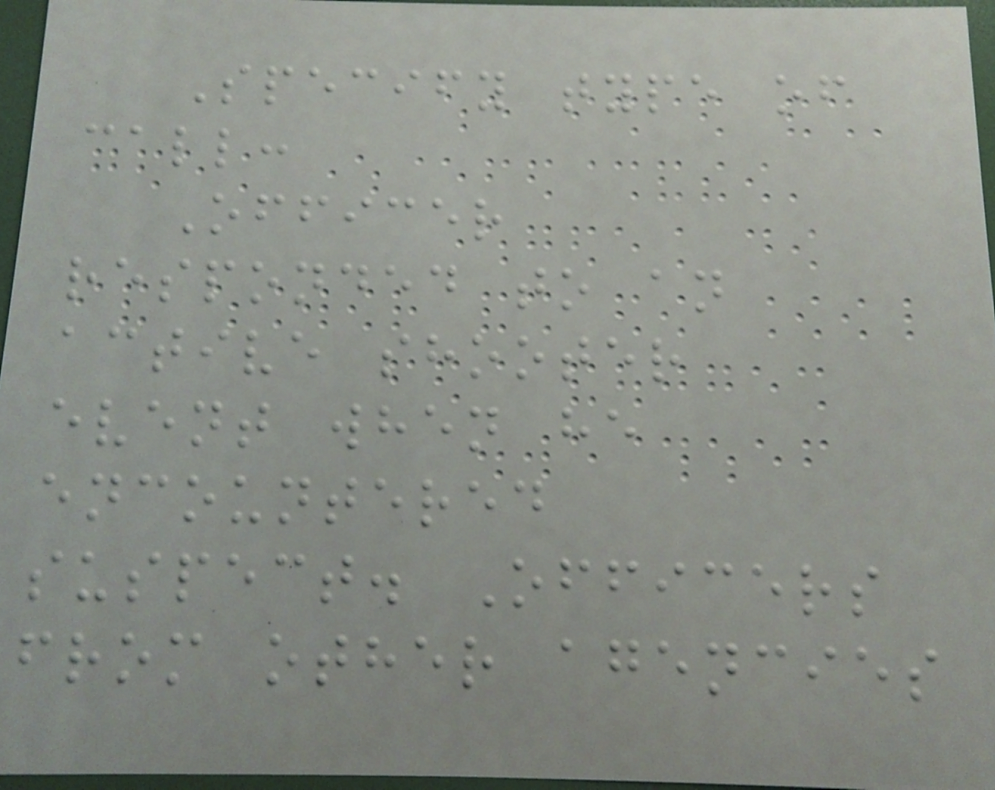Specify type of
call:
Officer
responded to an
active shooter
event when he
encountered
suspect. Officers
from other agencies
